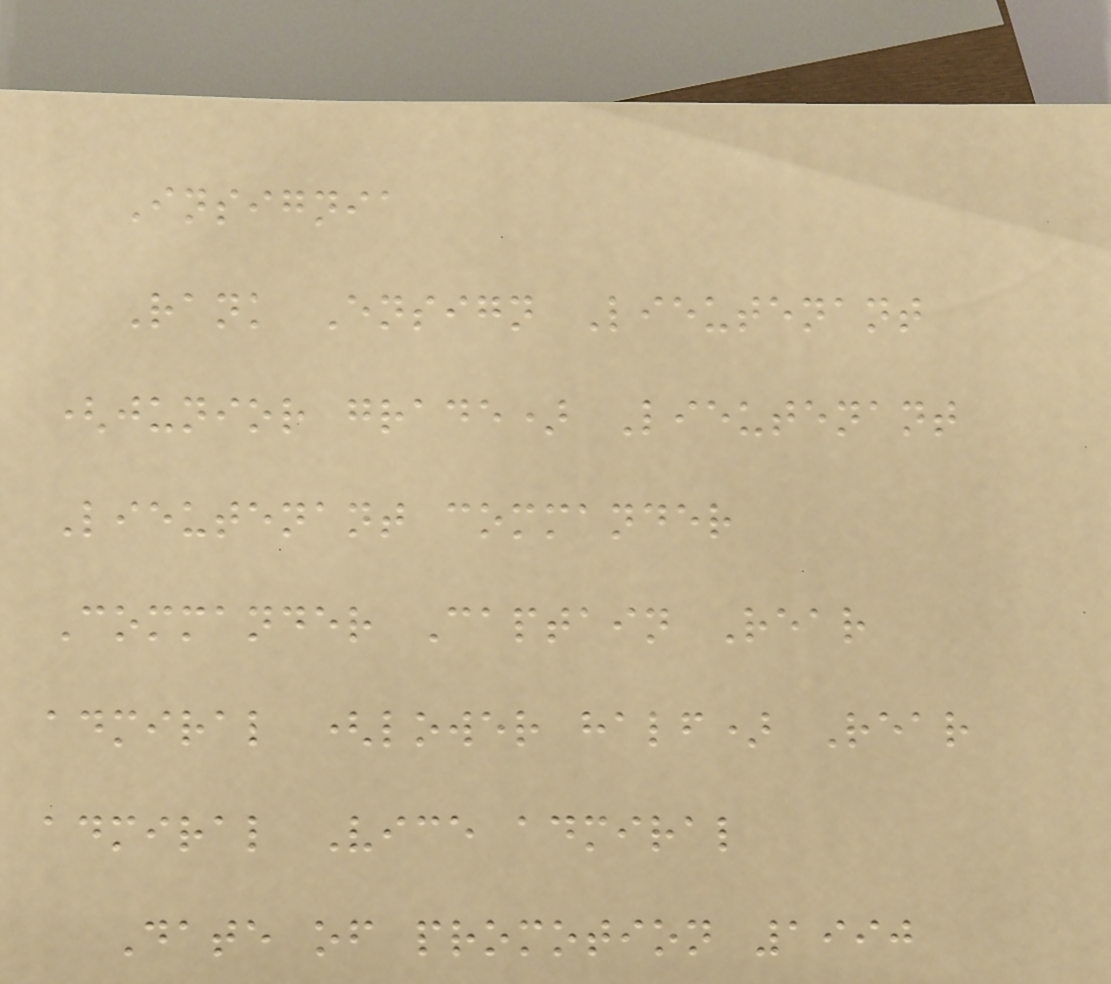Insignia
Rank Ensign Lieutenant
(junior grade) Lieutenant
Lieutenant commander
Commander Captain Rear
admiral (lower half) Rear
admiral Vice admiral
Date of promotion 1990
